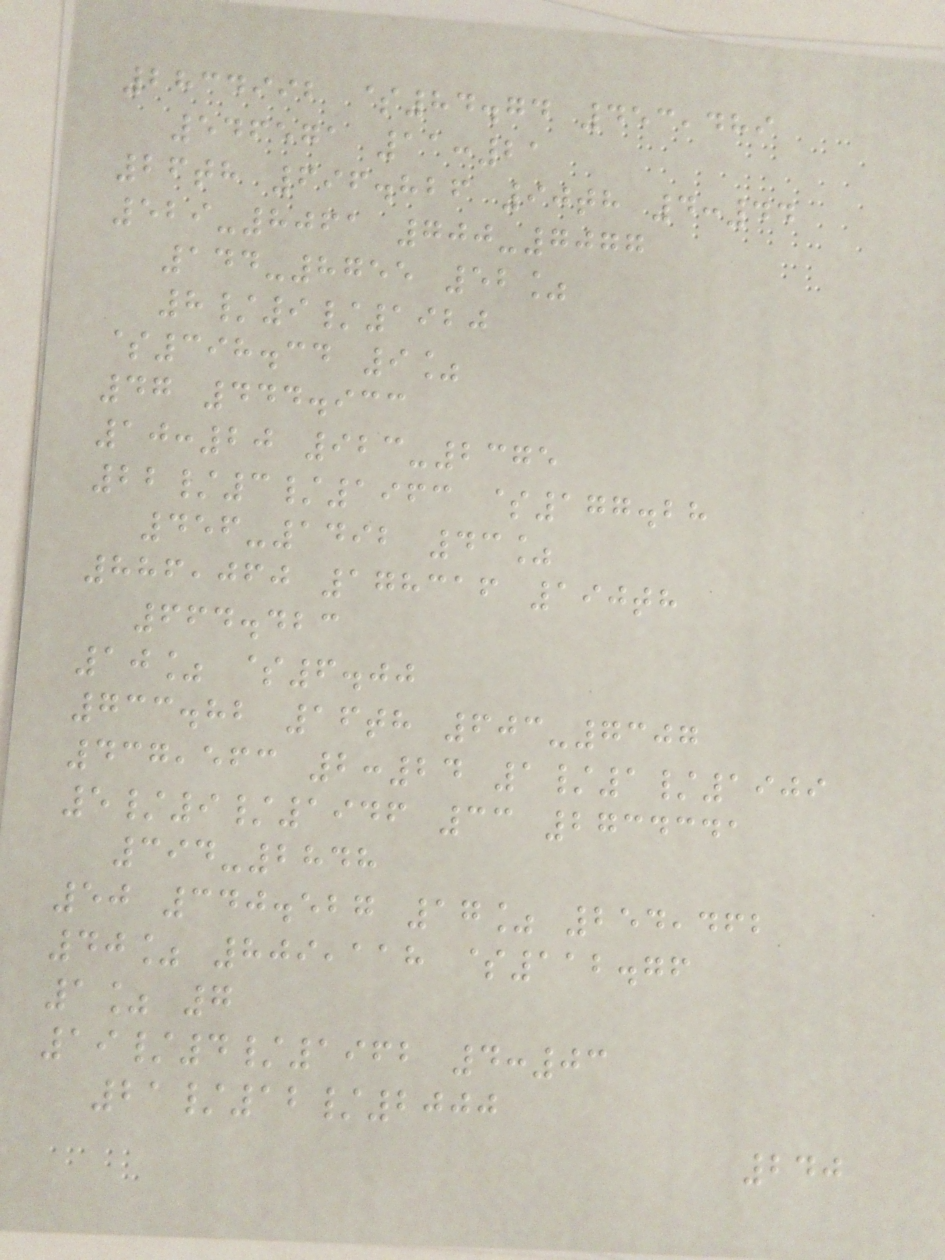2834992 $84.74 453,489
546571 11:21
26th 696.826 90th 4:44
529-8061 700-7077
144-8755 52%
8/9/1920
$398.34 9%
47 444.933
10:20 923-2375
22/3/1963 $177.28
456-1492 43%
886,060 178316 190th
664.423
10% $6.00
733.82 16th 603-7307
437,563 2:24 1/1/1909
5/9/1946 33 2734341
394-2848
50 340.527 17% 254,462
40% 809,118 $112.76
1% 7
19/4/1962 4:03
21/12/2000
240
